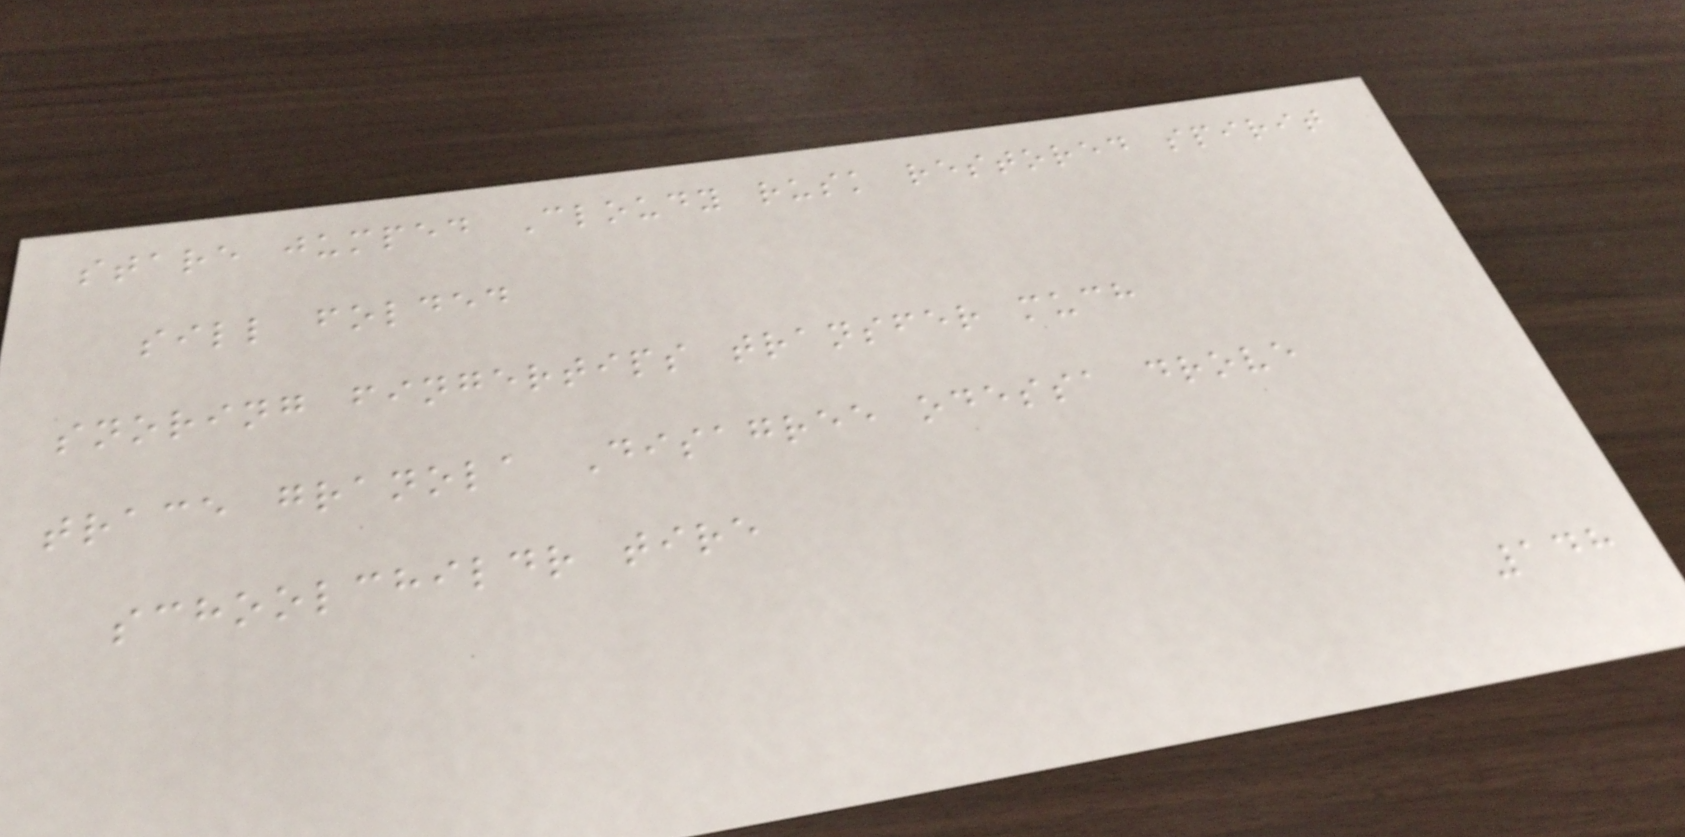stare jumped Cloudy rusk restored spirit
sill folded
snoring fingertips transfer much
trace granola Disagree odessa drove
schoolchildr tire
148
